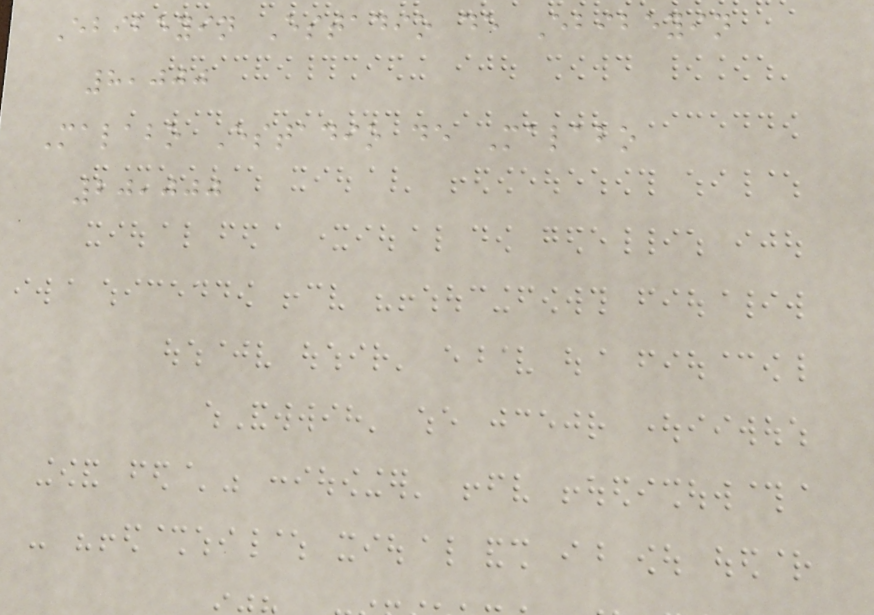Ebibeyin Estadio de Ebibeyin
8,000
Malabo Estadio de Malabo
20,000
